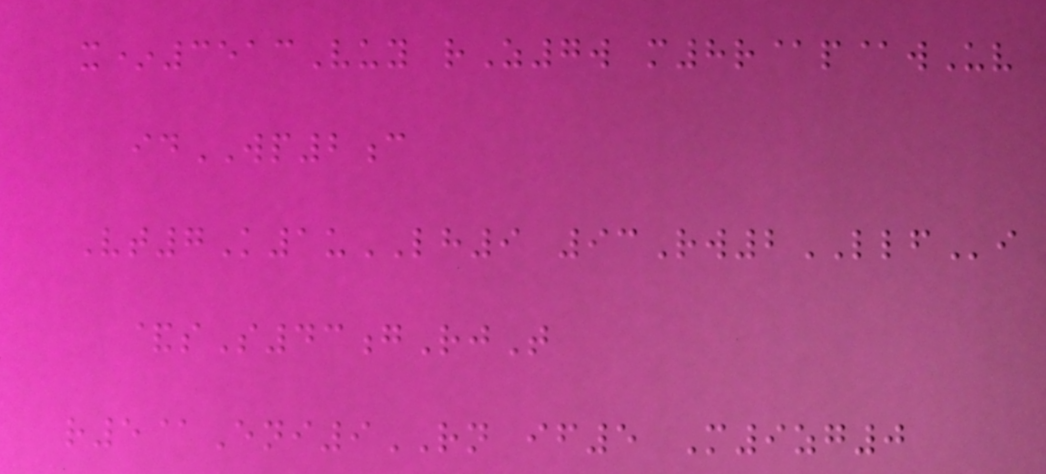x*3513Vuy rZ7w m8r@p@wUv
idWP2c
Vt7K1uLH9 93Rw2LLFi
&sS43gRjT
r5@Eni9RN if5 M9zg0
